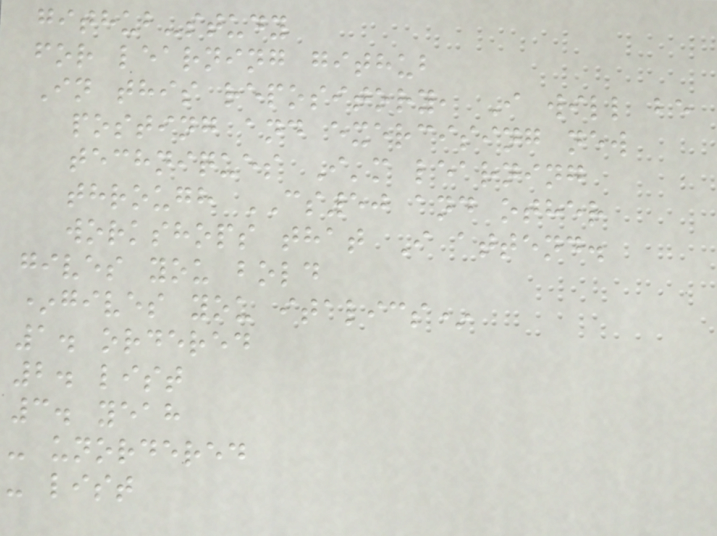github-study
for learning github
In this repository, I will be
posting and exercising new
techniques I'm learning
through CS50 and other
workshops that I attend.
gives you bold
*gives you italics*
1. ordered
2. list
3. yeah
- unordered
- list
